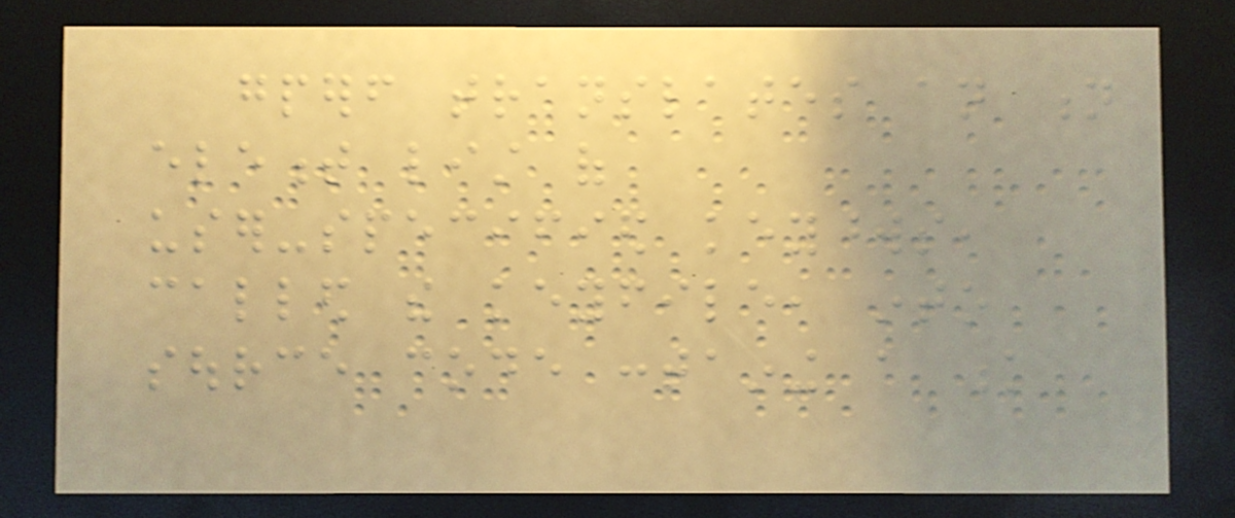gperf translates an n
element list of
user-specified keywords,
called the keyfile, into
source code containing a k
